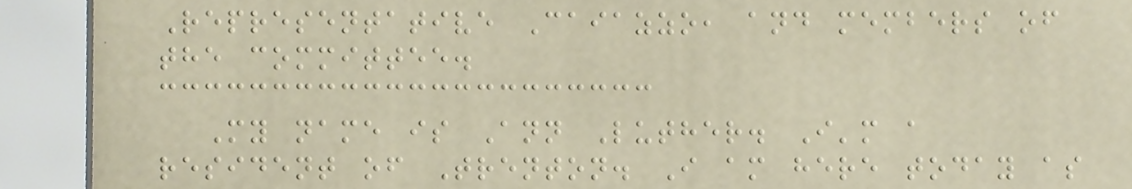Representative Caiazzo, and members of
the committee.
My name is Ann Luther. I'm a
resident of Trenton. I am here today as
